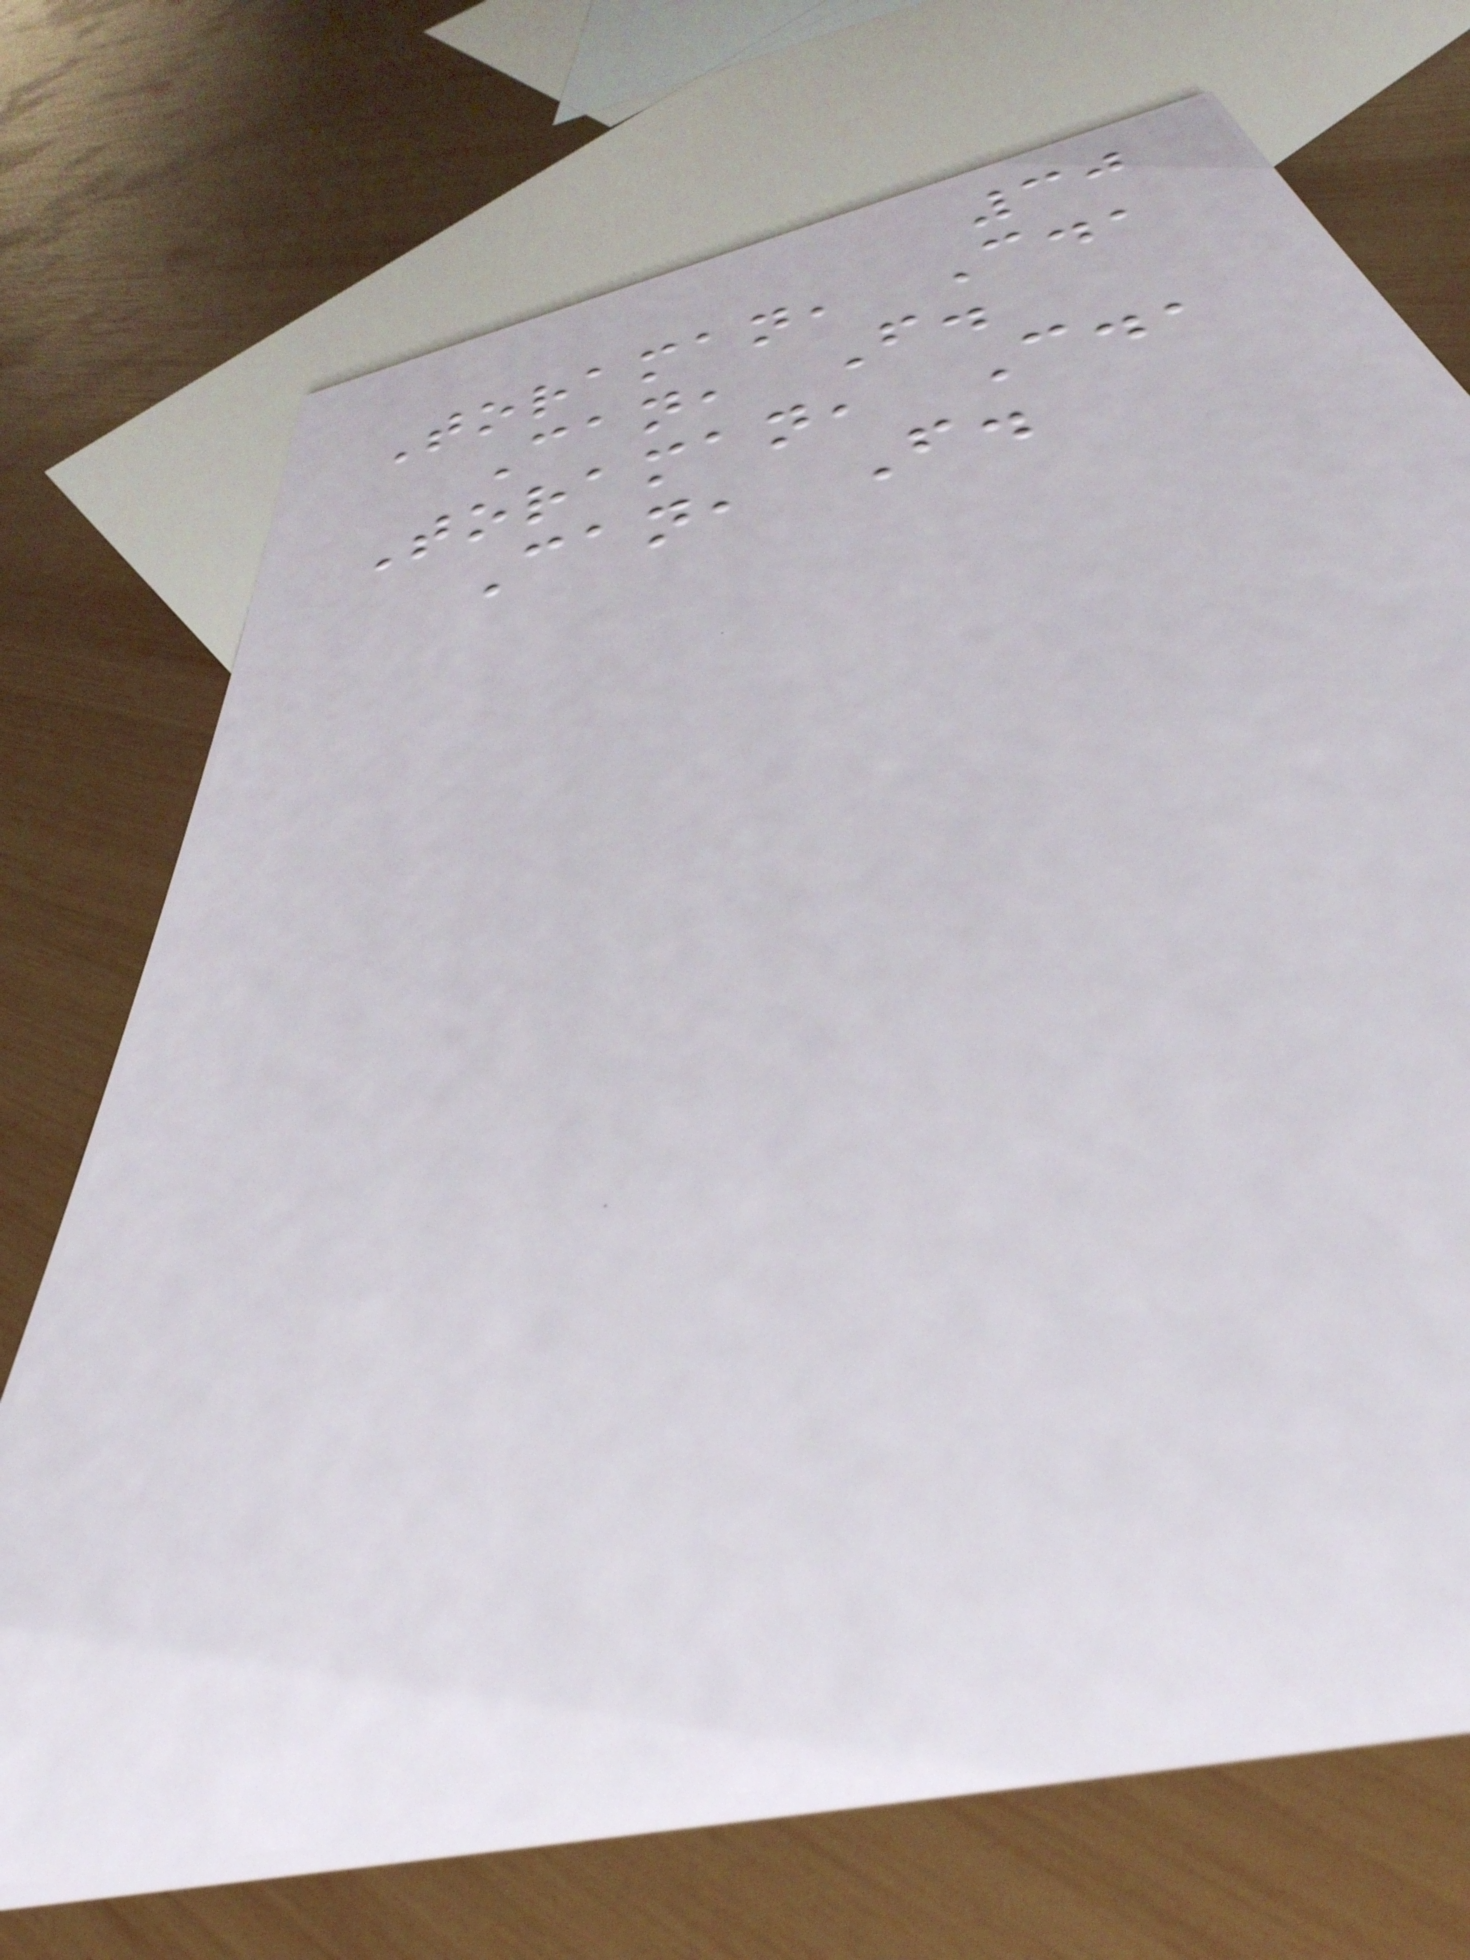30
Toraman, C.,
Can, F.
Toraman, C.,
Can, F.
